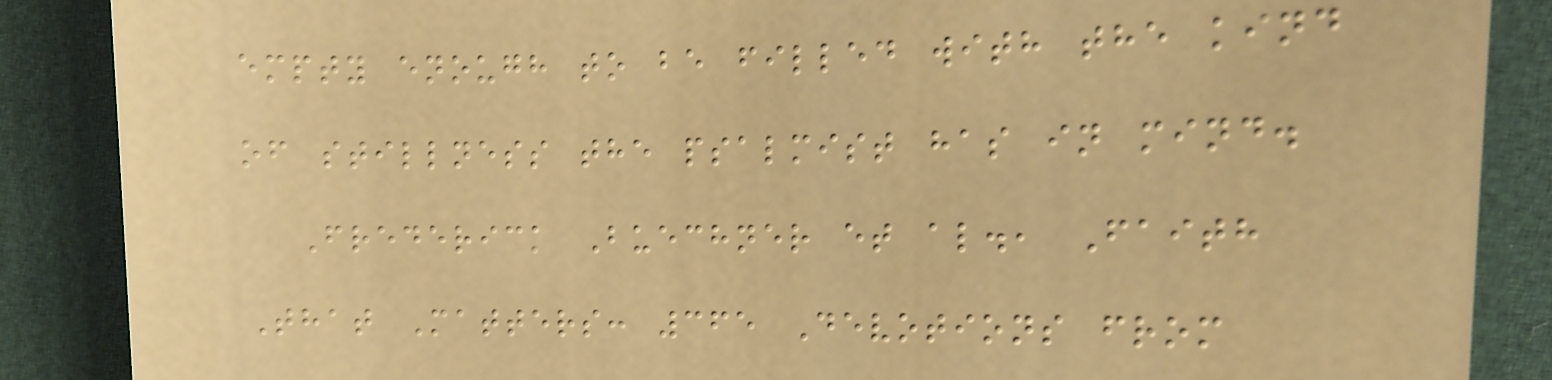empty enough to be filled with the kind
of stillness the psalmist has in mind.
Frederick Buechner et al., Faith
That Matters: 365 Devotions from
